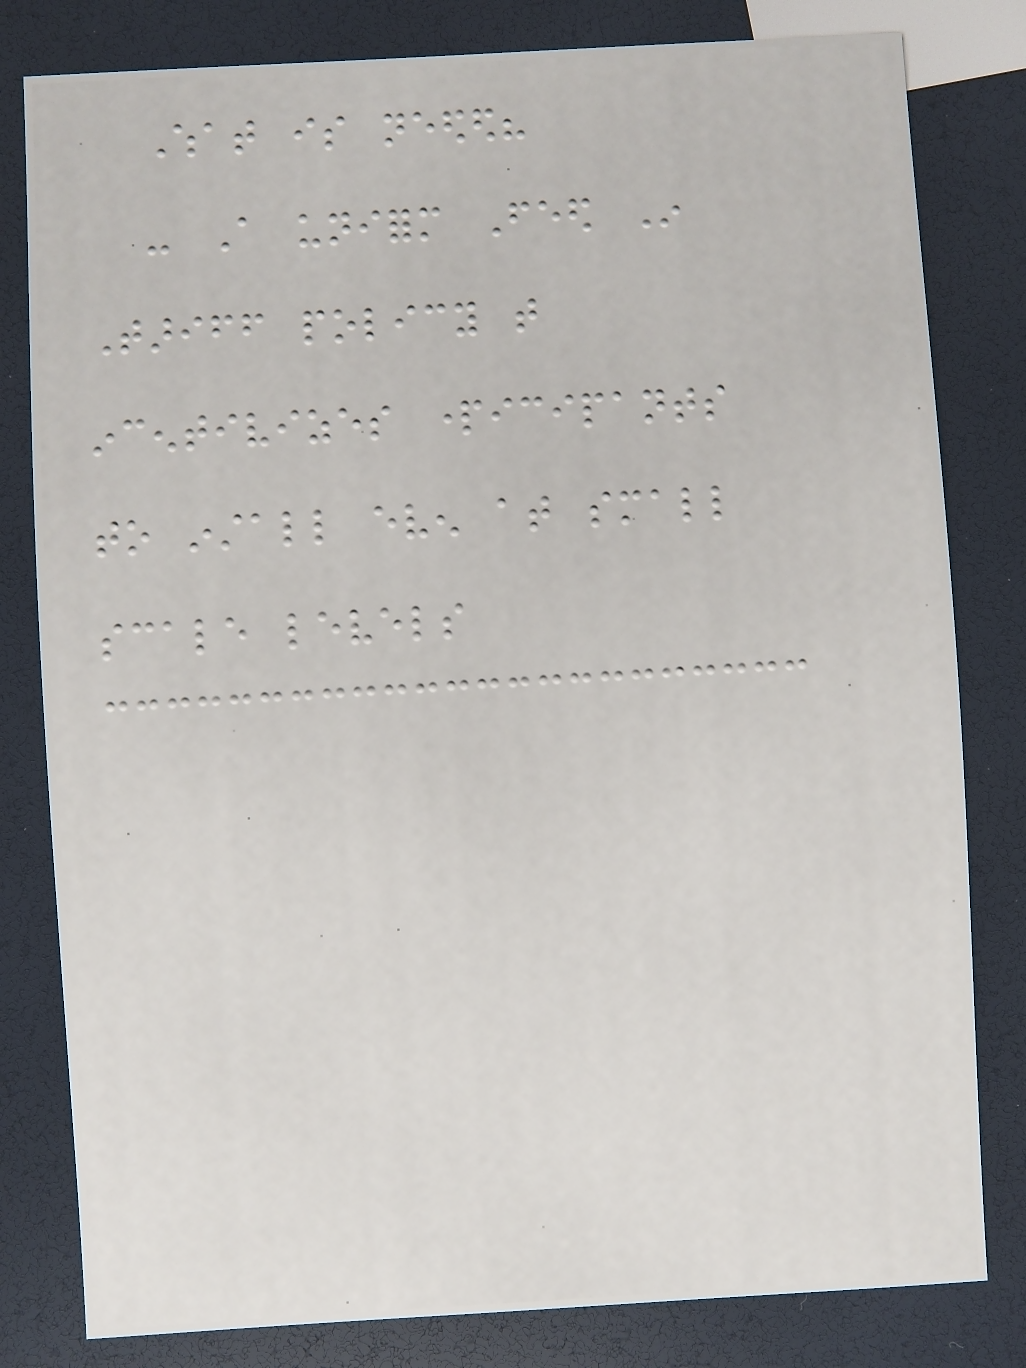What is needed?
- A uniform Feed In
Tariff policy that
incentivizes participants
to install even at small
scale levels
